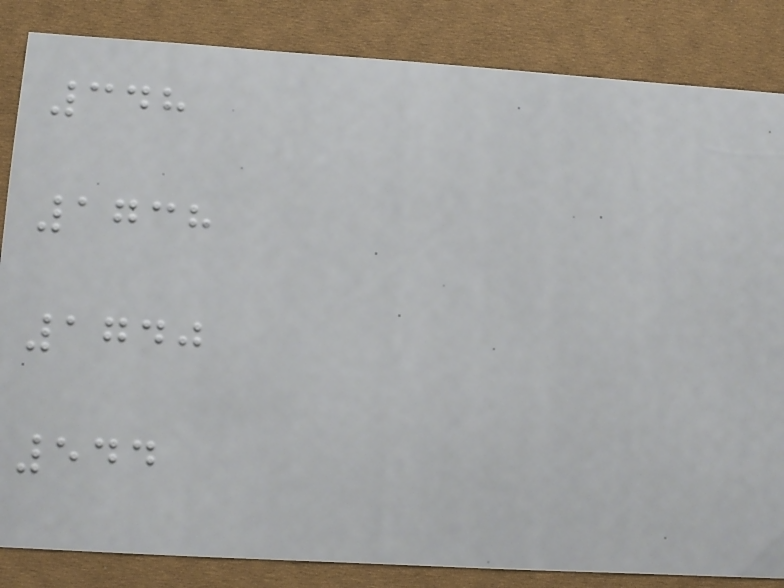348
1738
1740
544
